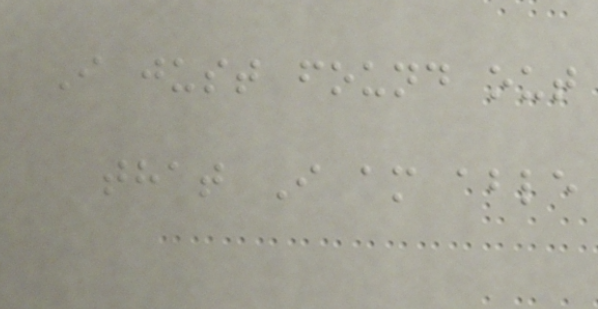I just found out
that I am able
